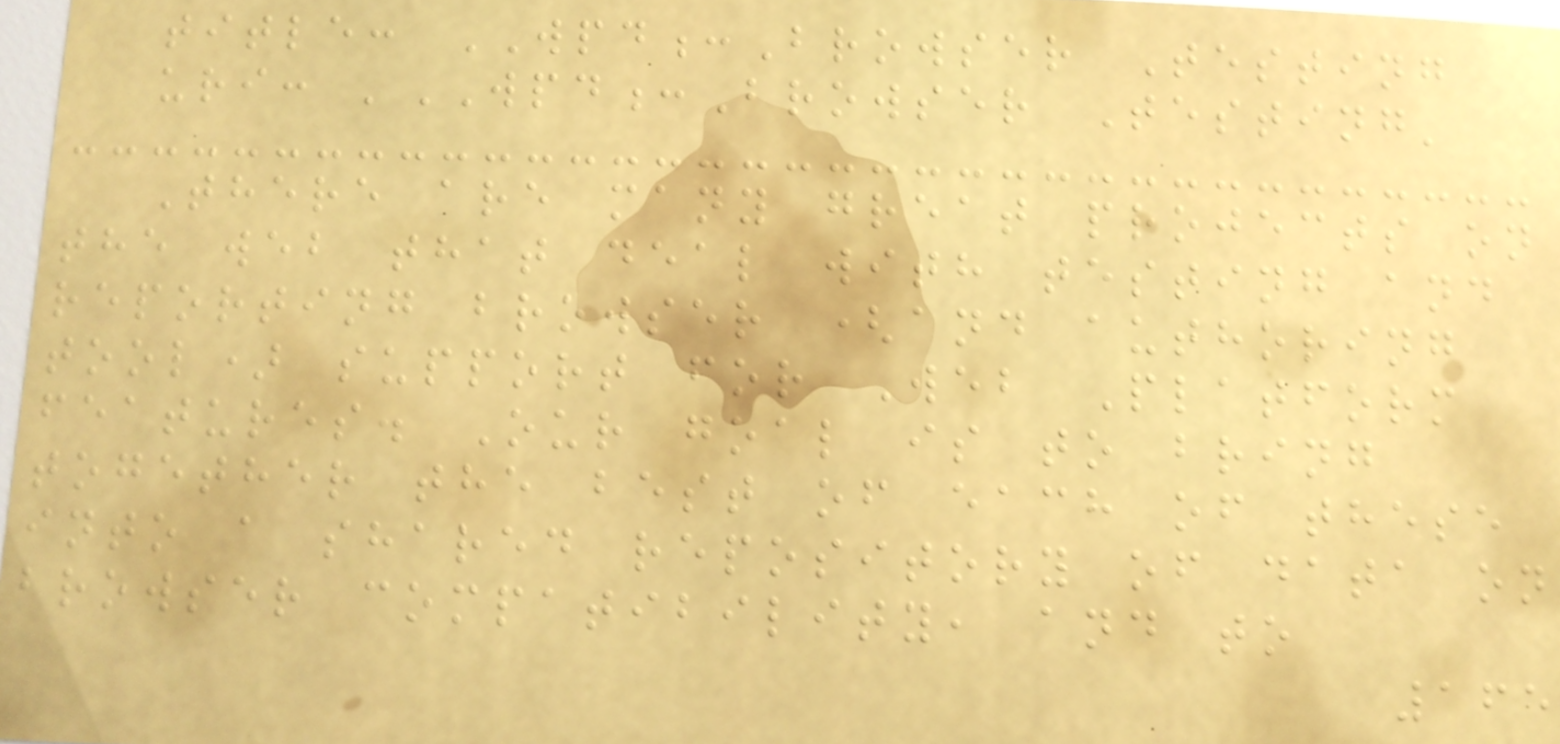title: WPD:Browser Testing
uri: 'WPD:Browser Testing'
There are many great projects on
the web that deal with testing and
reporting browser (and authoring
tool) support for Web Platform
features. Our goal is to bring
together the best of each of these
into a shared repository of data on
browser compatibility, and to
165
